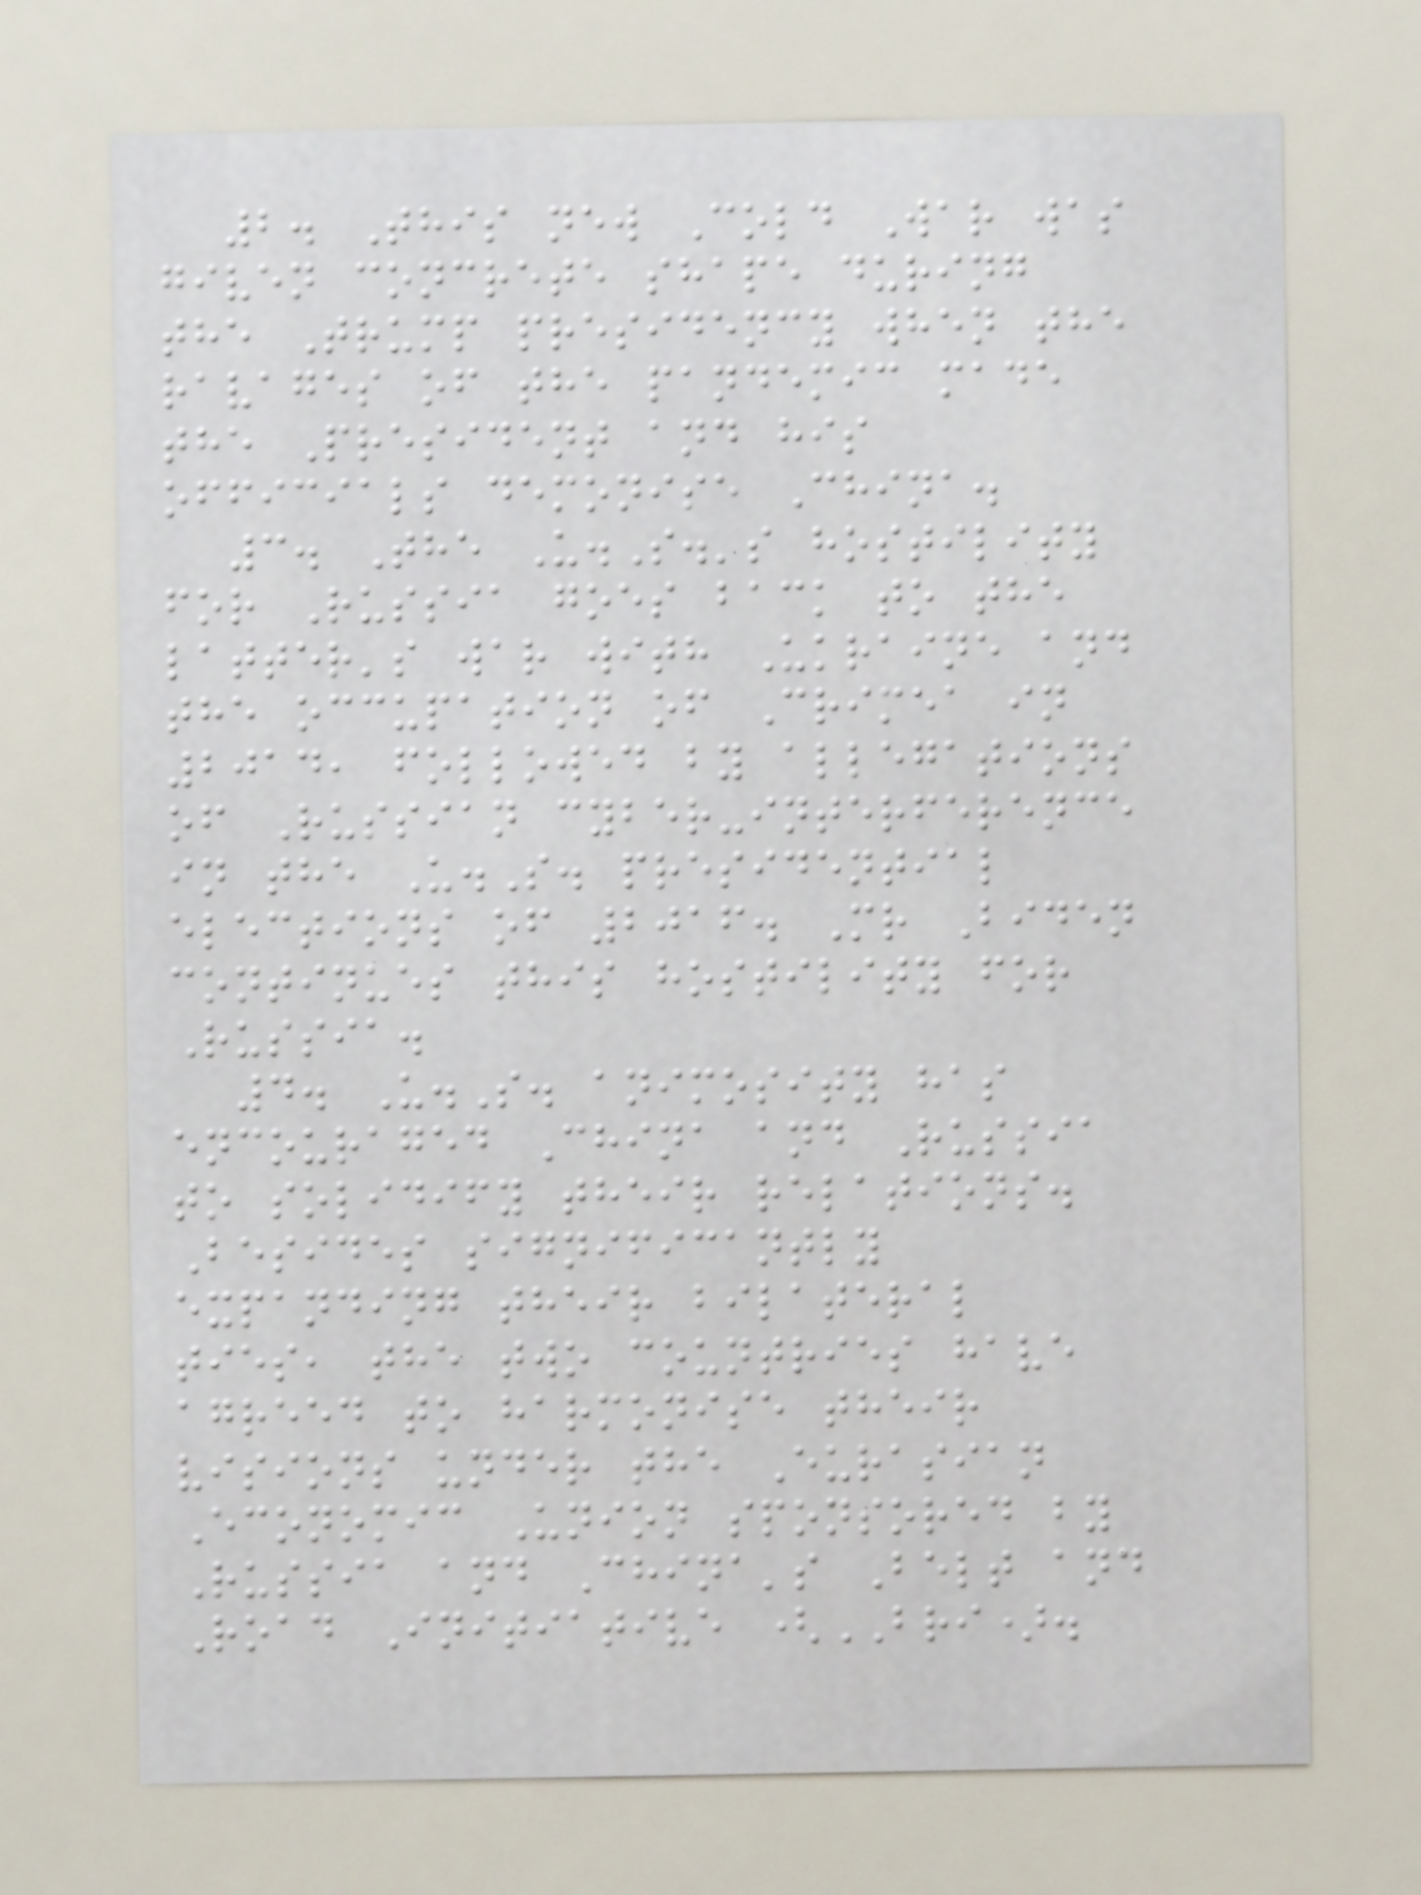2. This new Cold War was
given concrete shape during
the Trump presidency when the
ravages of the pandemic made
the President and his
officials demonise China.
3. The U.S.'s hostility
for Russia goes back to the
latter's war with Ukraine and
the occupation of Crimea in
2014, followed by allegations
of Russian cyber-interference
in the U.S. presidential
elections of 2016. Mr Biden
continues this hostility for
Russia.
4. U.S. animosity has
encouraged China and Russia
to solidify their relations.
Besides significantly
expanding their bilateral
ties, the two countries have
agreed to harmonise their
visions under the Eurasian
Economic Union sponsored by
Russia and China's Belt and
Road Initiative (BRI).
